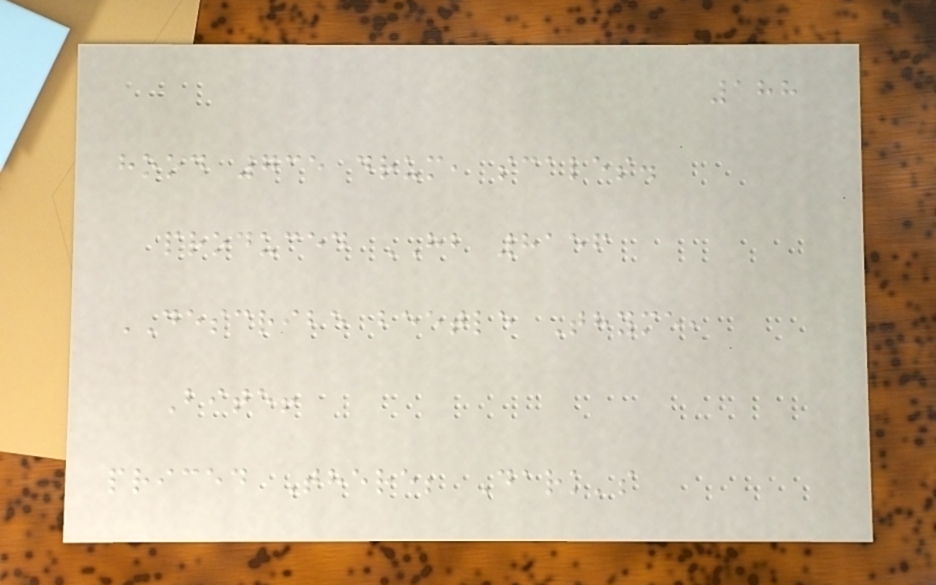188
hood 735 drum, scales.
produced HB 8156
DESCRIBE beetle Thyme,
Bite!
priced There; Dark's
